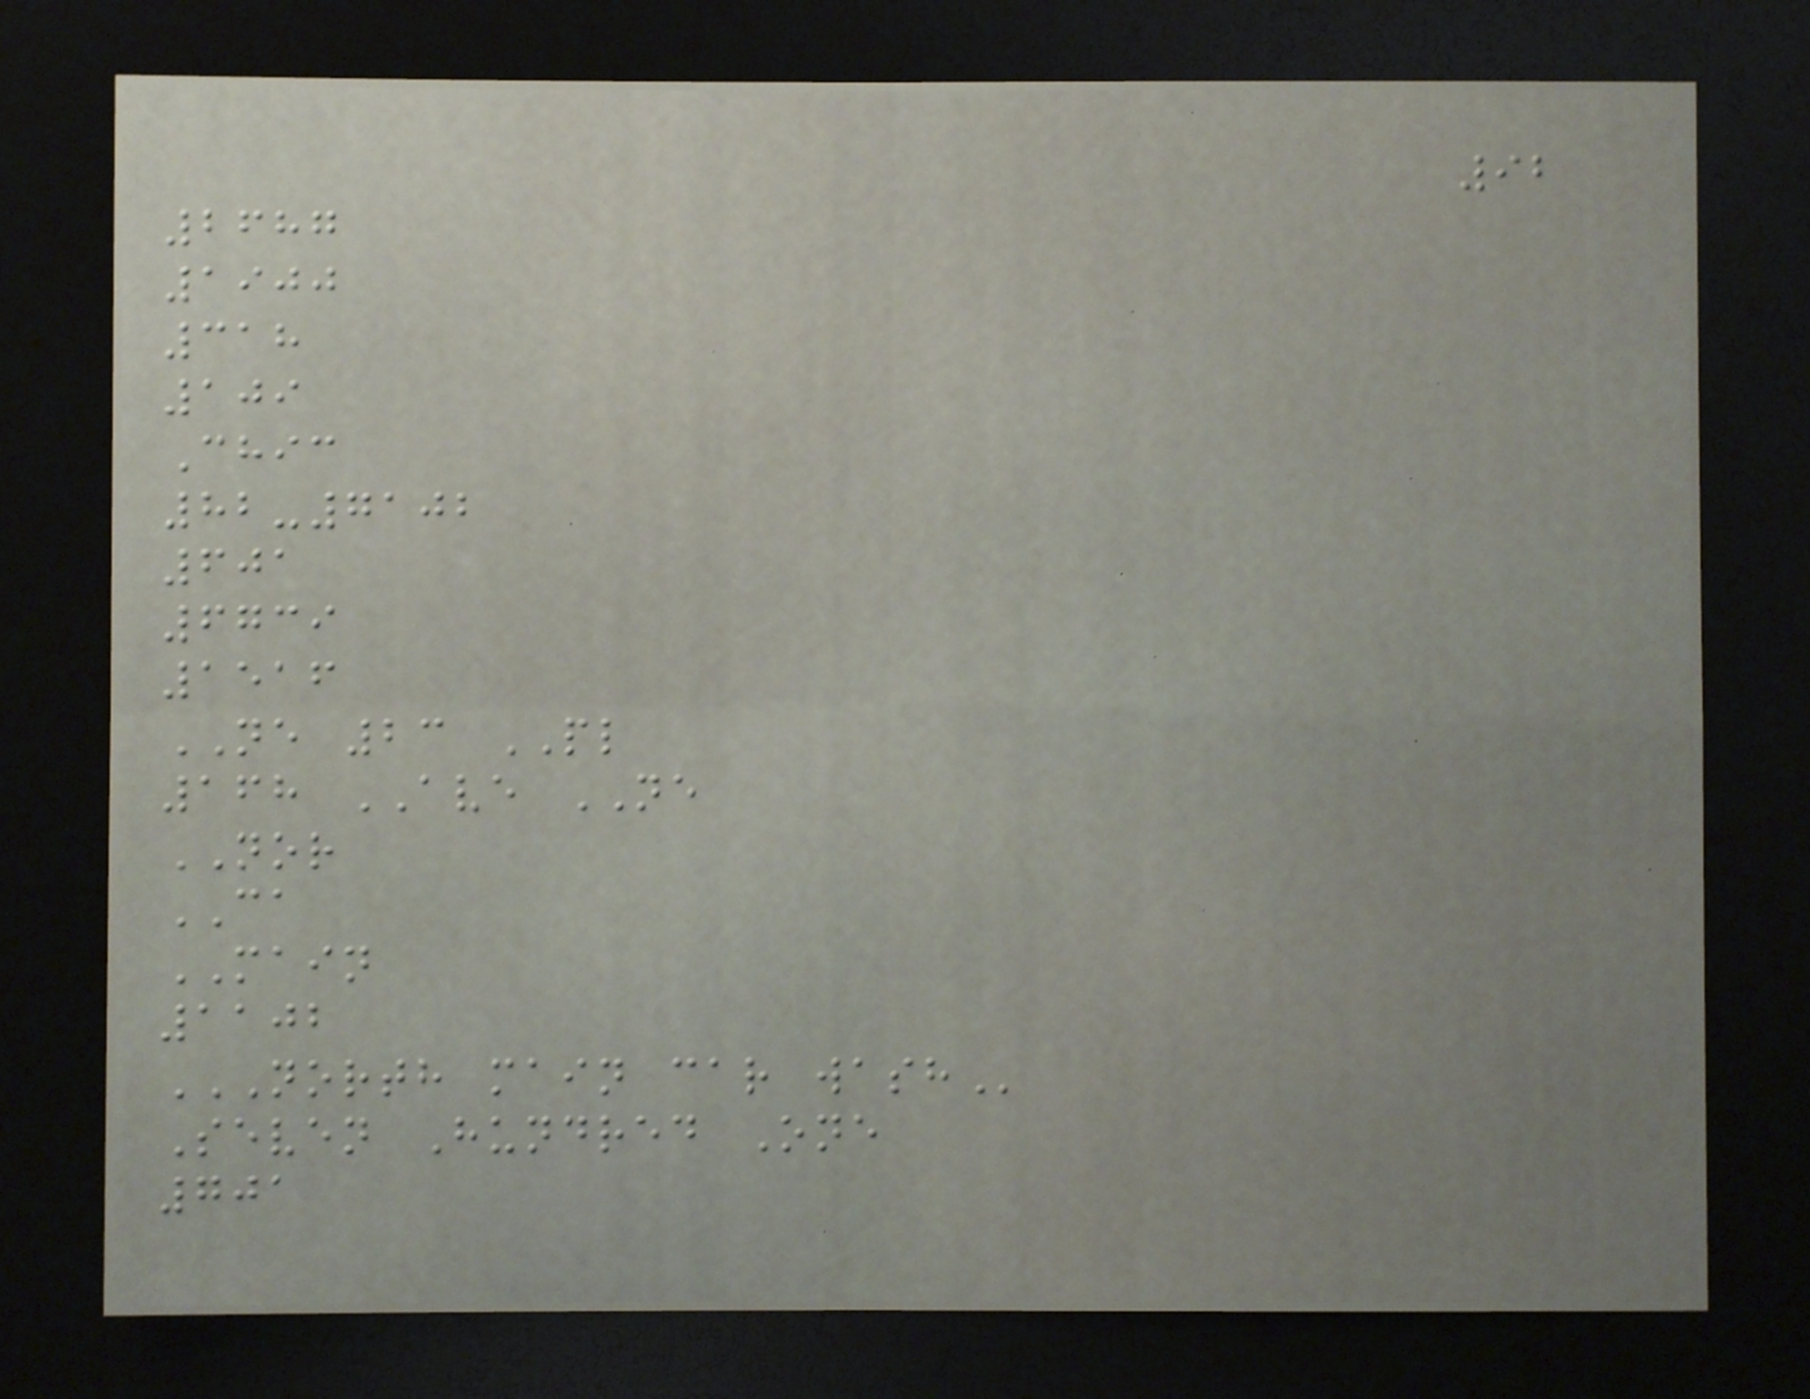92
2687
1900
318
109
Chic
82-7102
601
6739
1516
NE 23 PL
168 AVE NE
NOR
CA
MAIN
1102
NORTH MAIN CAR WASH
Seven Hundred One
701
